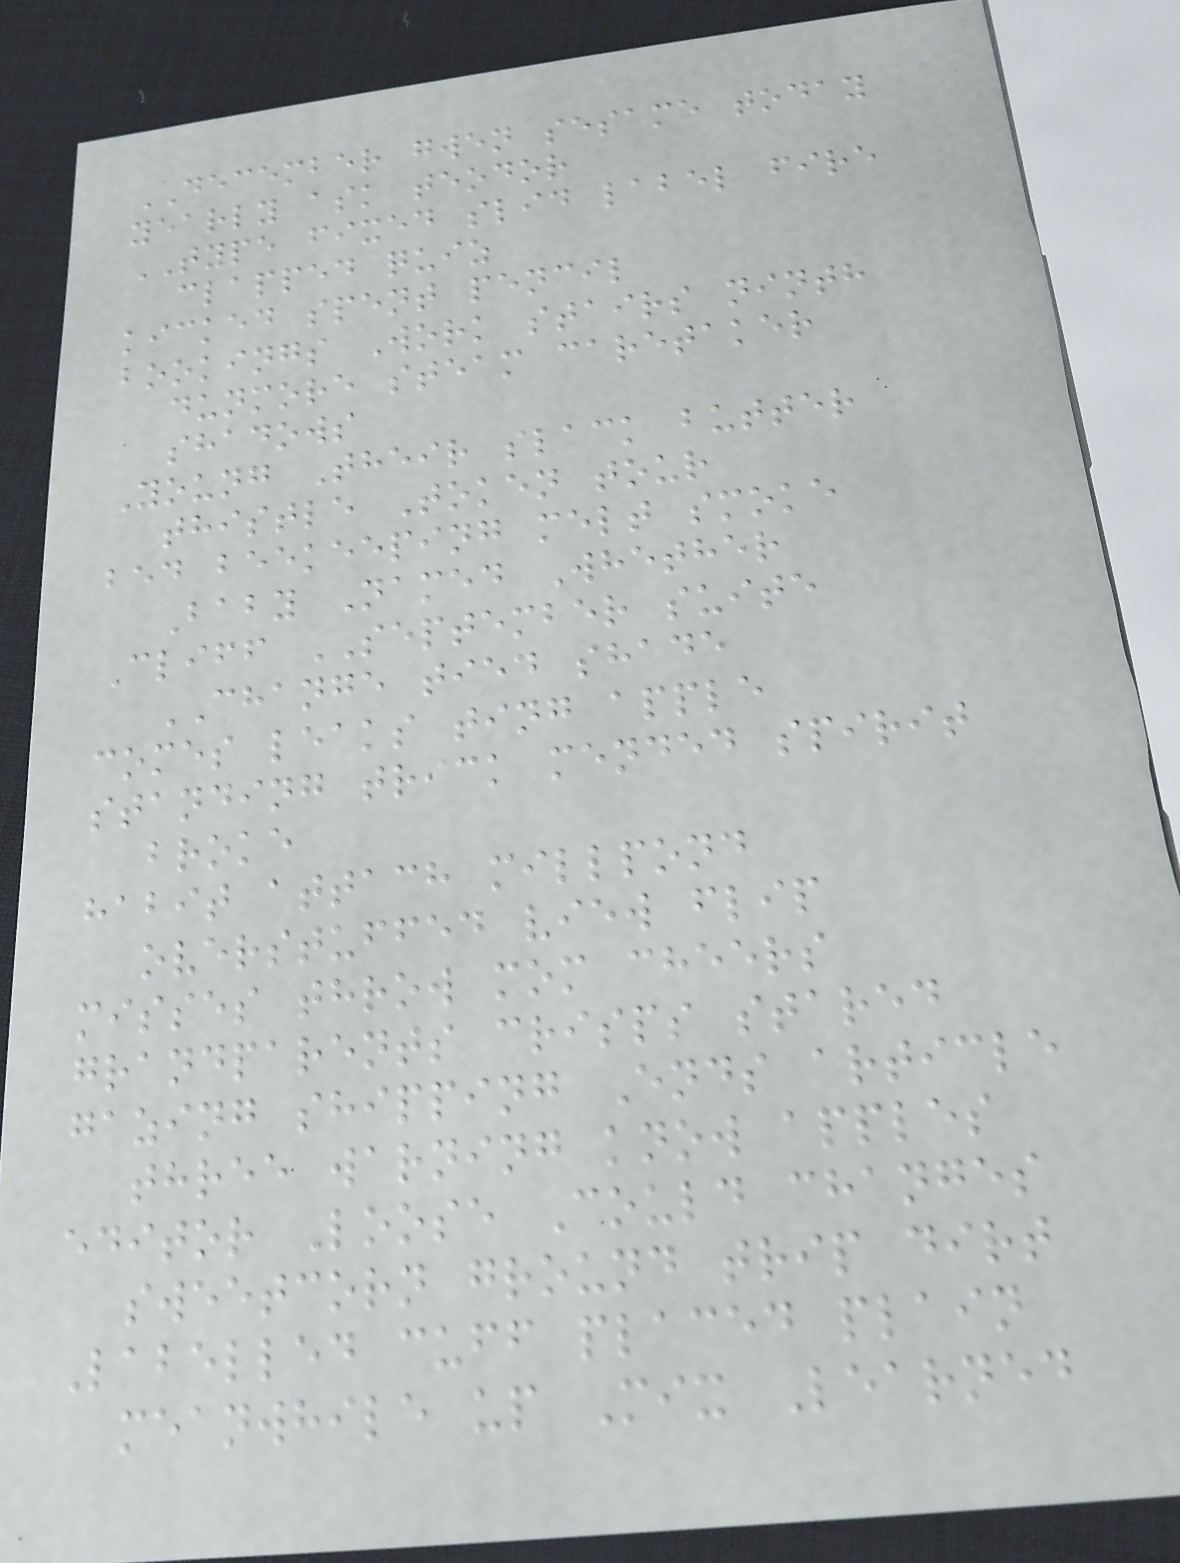DECEMBER gwen sesame today
yearly ask teodor
TYPE fixed slid label fire
clapped quiz
kicked spent pencil
bookings Work stairs ninth
dunmore steam caretaker
shadows
Young Their slack butter
thistle Token tour
bed beekeeping melt smoke
Baby Named Whether
Cliff SEPTEMBER suite
CHANGE tied shade
comes leaks ting apple
standing trick mended spirit
broke
habit attach millpond
overstuffed view flip
misses throw mom cheers
grandparents crisps stared
gazing shipping Ends article
three warning know apples
editor Loose Could changes
sweetcorn ground trip dirt
Labelled cuff placed plain
meanwhile up Mix Learned
